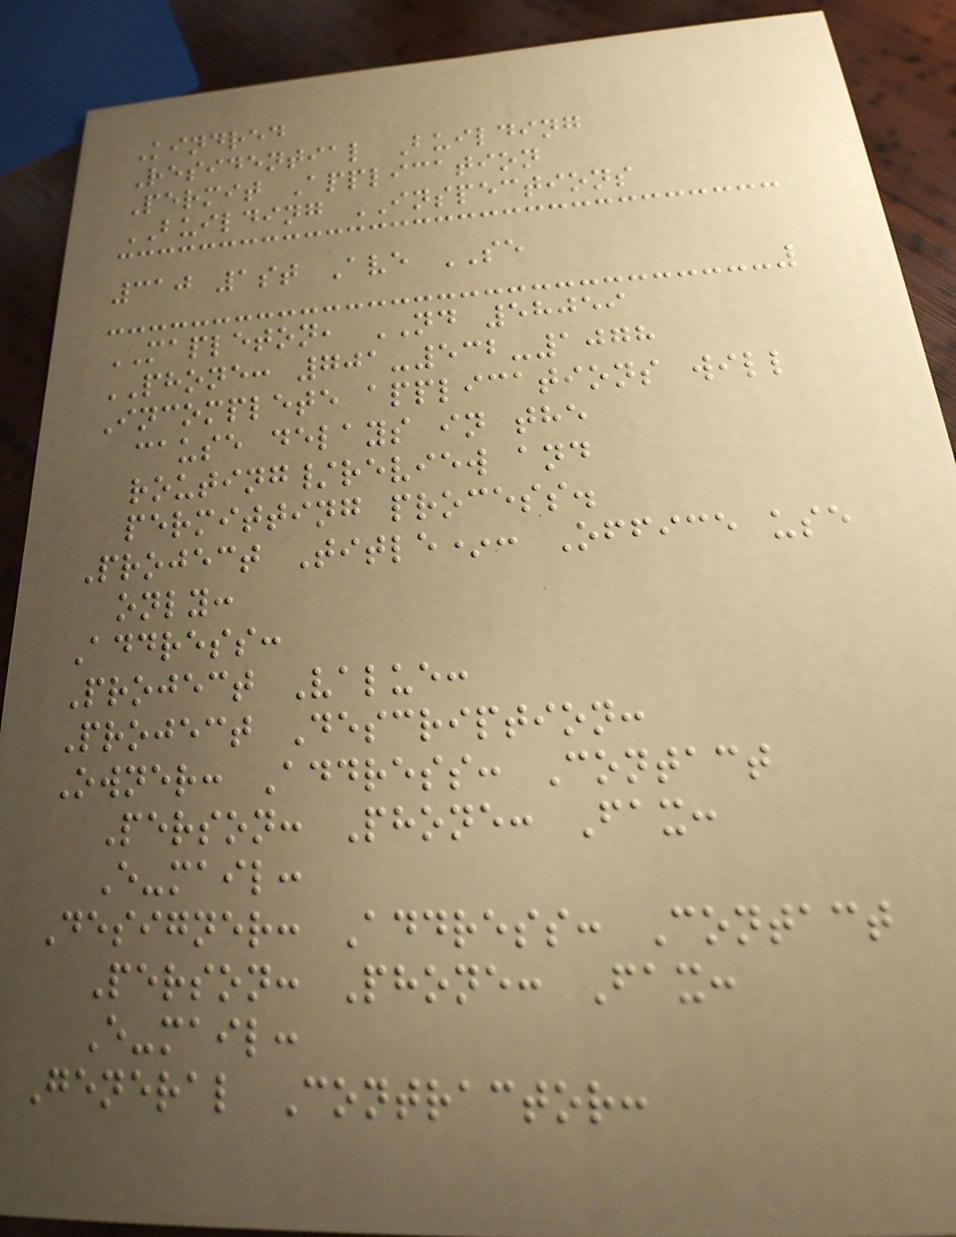Kindred
Residential Building
Permit Application
BUILDING INSPECTIONS
310 1st Ave SE
MAPLETON, ND 58059
PHONE: 701-532-1078
Incomplete applications will
cause delays in the
routing/review and
permitting process.
Project Title*: Office use
only:
Address:
Project Value:
Project Description:
Owner: Address: Contact
Person: Phone: Fax:
E-mail:
Designer: Address: Contact
Person: Phone: Fax:
E-mail:
General Contractor:
